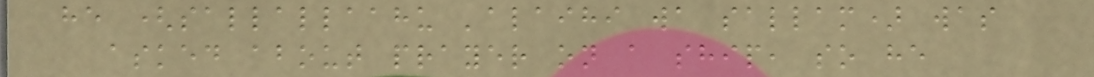he (sallallaahu 'alaihi wa sallam) was
asked about prayer on a ship, so he
